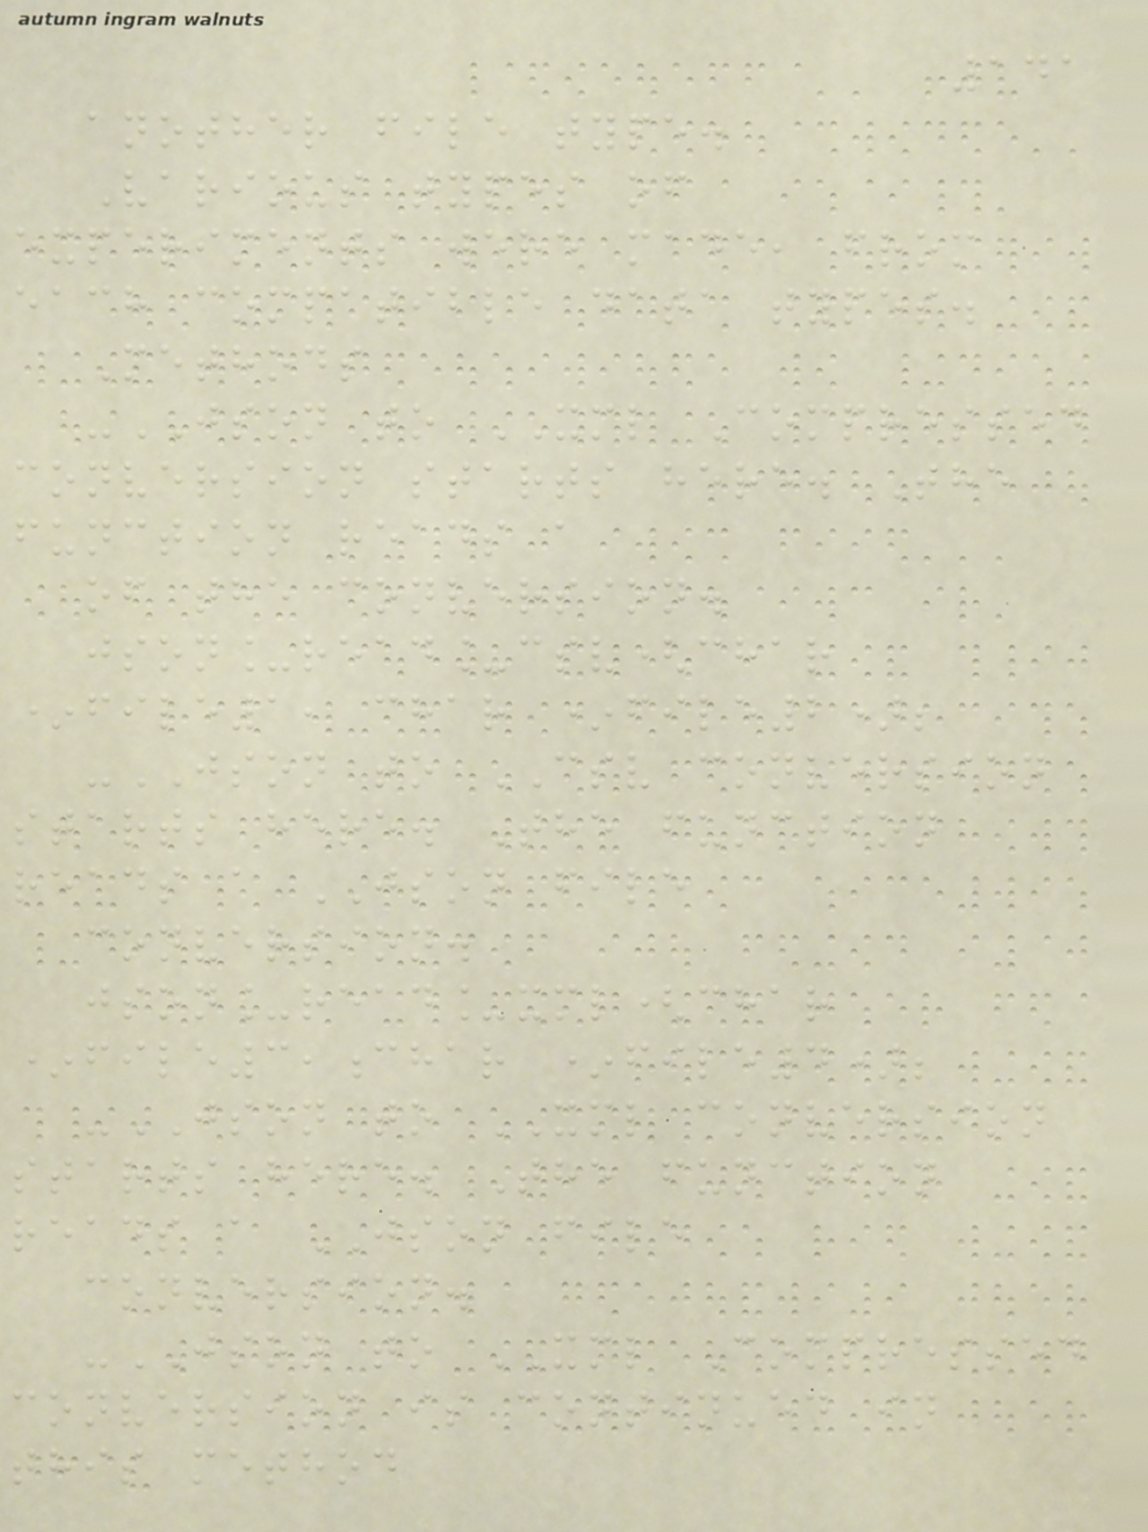141
another file type.
Various types of
experiments were made, from
each compatible data types.
Methods
-JSON to XML Compressed
conversion starts here. The
function reads a
of the conversion.
json_read_csv(char
*file1, char *file2);
-JSON to CSV conversion
starts here. The function
reads a JSON file
conversion.
json_read_xml(char
*file3,char *file4);
-JSON to XML conversion
starts here. The function
reads a JSON file
conversion.
-JSON to XML Compressed
conversion is continued in
this method
